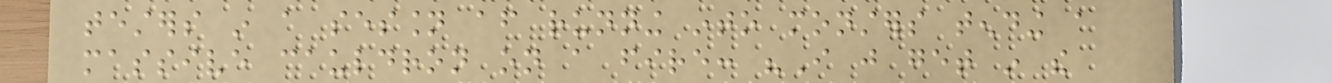testers in a session after running into monsters tending a
massive cauldron on a fire: "I just get in the
